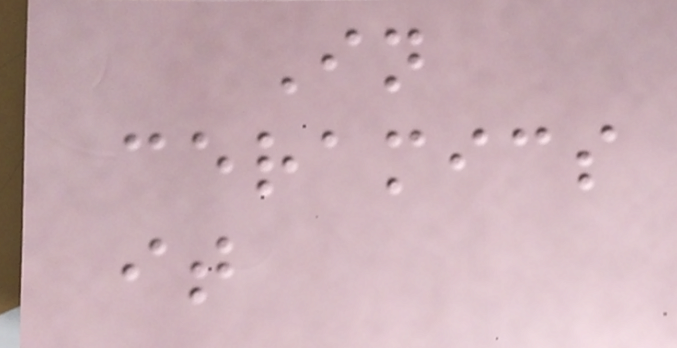In
ceramics
it
